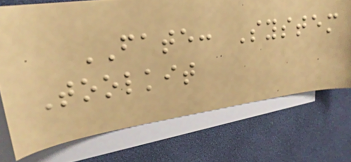FATE: System
Toolkit
